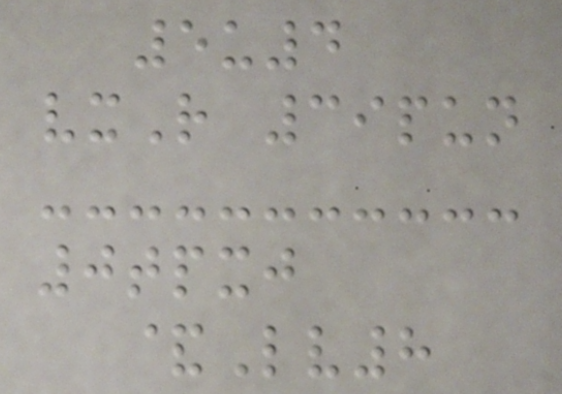5u4
vxR 39pun
0tpxj
&Lv8
